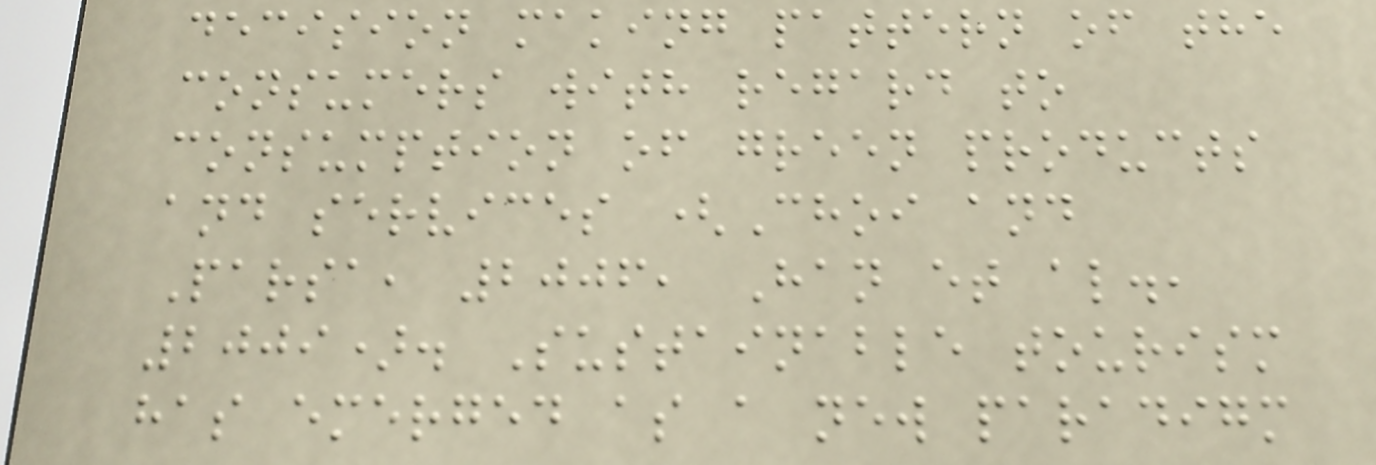decision making pattern of the
consumers with regard to
consumption of green products
and services (Choi and
Parsa, 2006, Han et al.,
2009). Sustainable tourism
has emerged as a new paradigm
